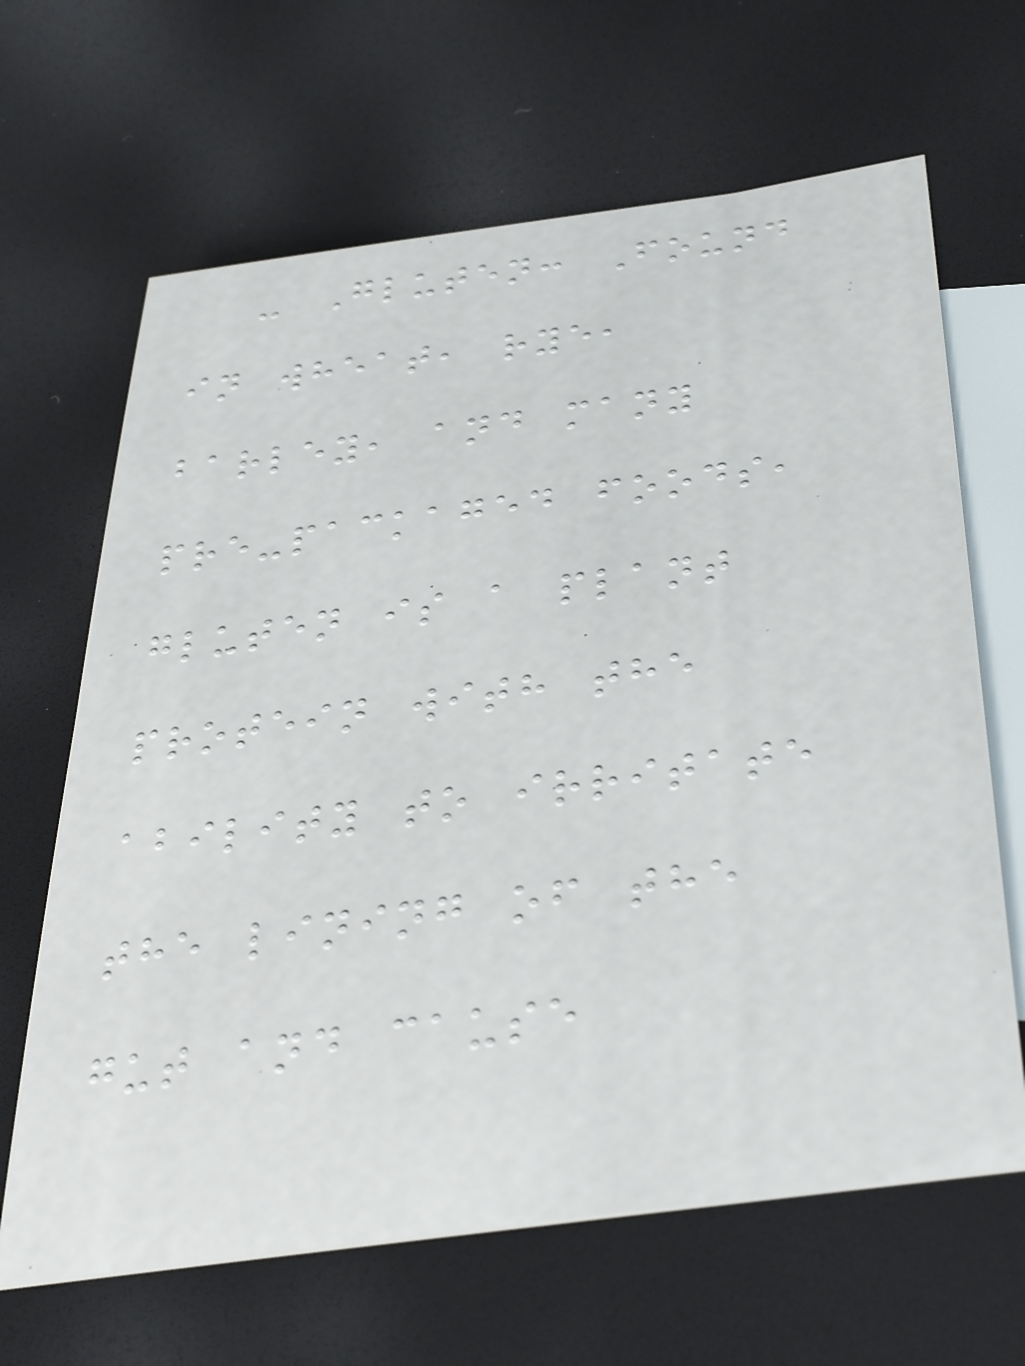- Gluten: Found
in wheat, rye,
barley, and many
pre-packaged foods,
gluten is a plant
protein with the
ability to irritate
the lining of the
gut and cause
